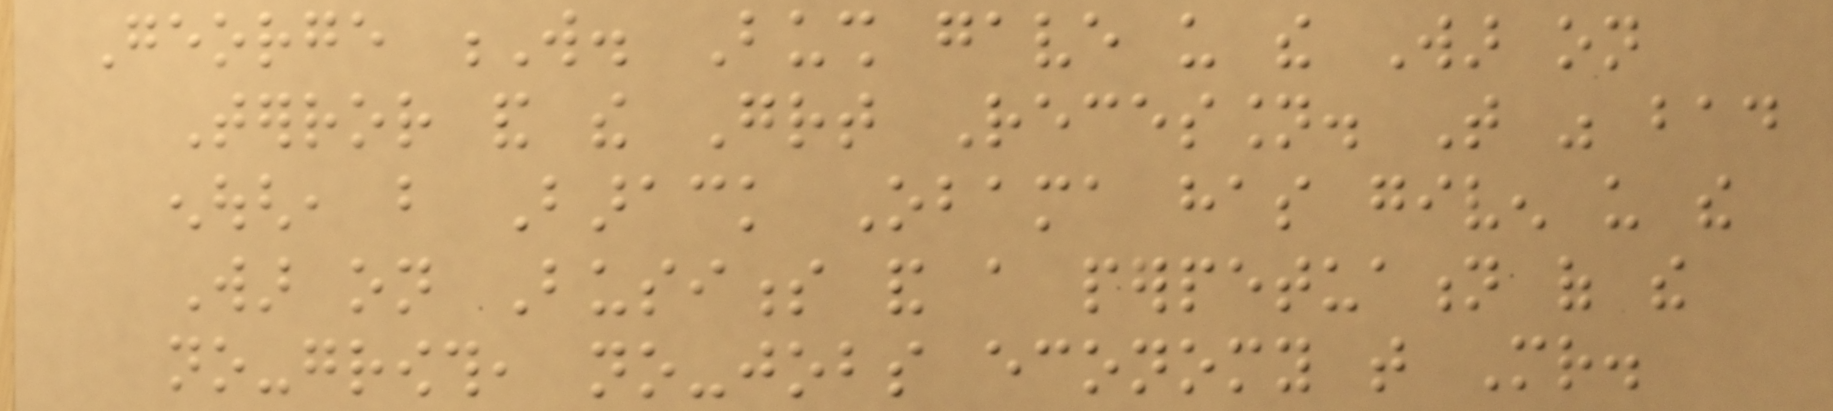George W. Bush gave us the War on
Terror and the Great Recession. That was bad
enough, but Barack Obama has given us the
War on Business and a perpetuation of the
no-growth, no-jobs economy that Mr.
